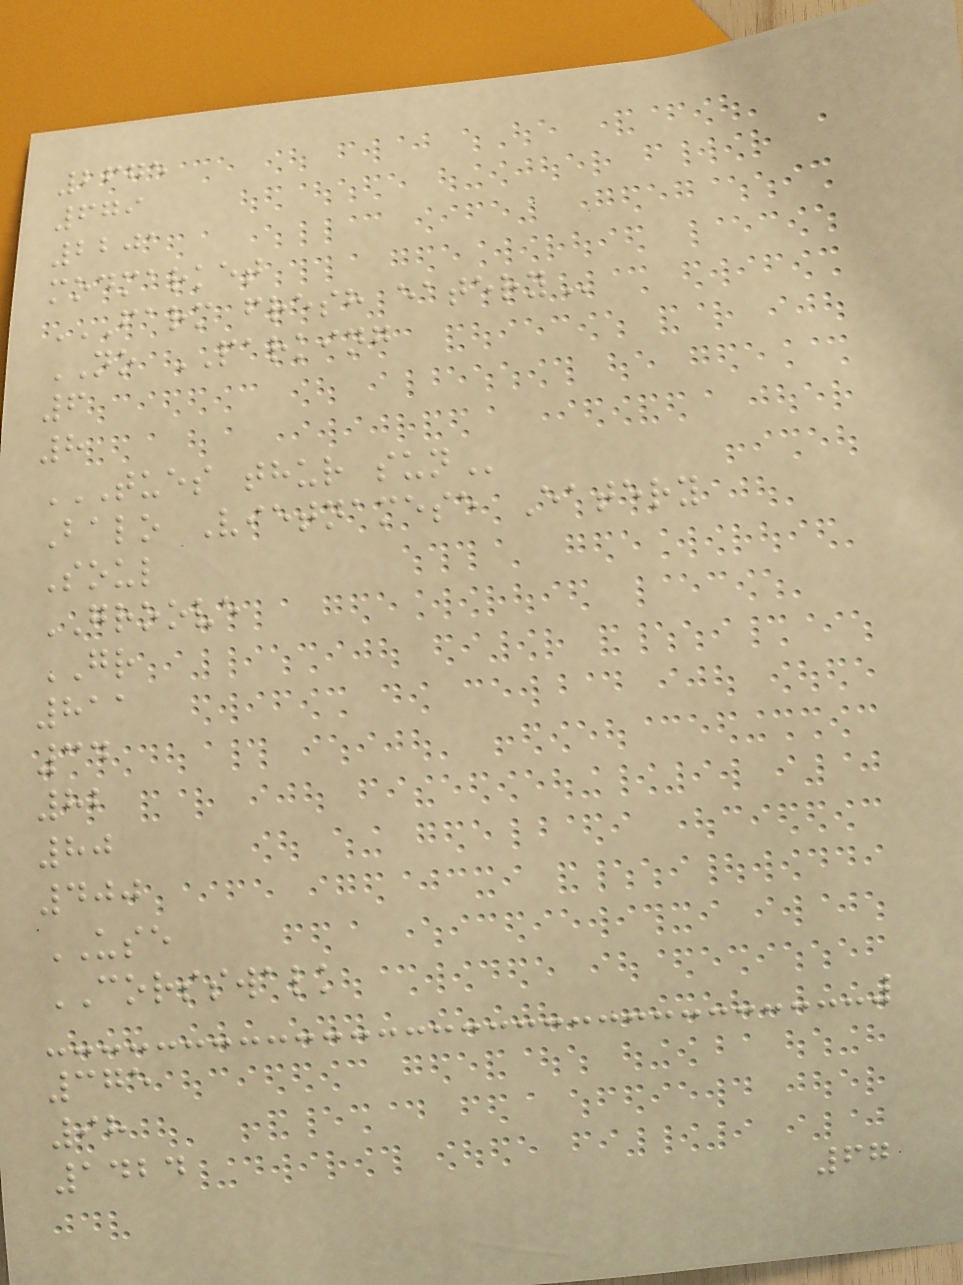2675
679
2201
modmarket
FARM FRESH EATERY
NO PARKING
6
8
TUES THUR SUN
Balo Vietnamese Eatery
Soul
GROOVE
GR
811
34
82
80
400
USE
CORSSWALK
375
98
1424
67
